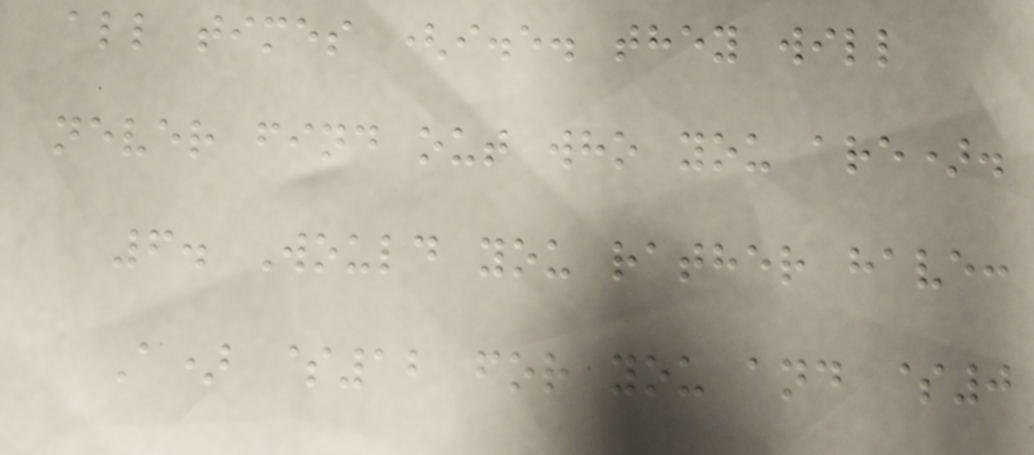all times (i.e. they will
never find out who you are).
6. Would you rather have:
A) $12 for you and $0
